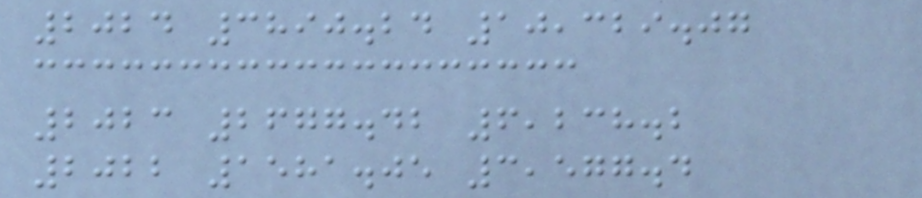2024 3890.24 10,329.07
2023 2677.42 6,238.2
2022 1581.05 3,577.4
